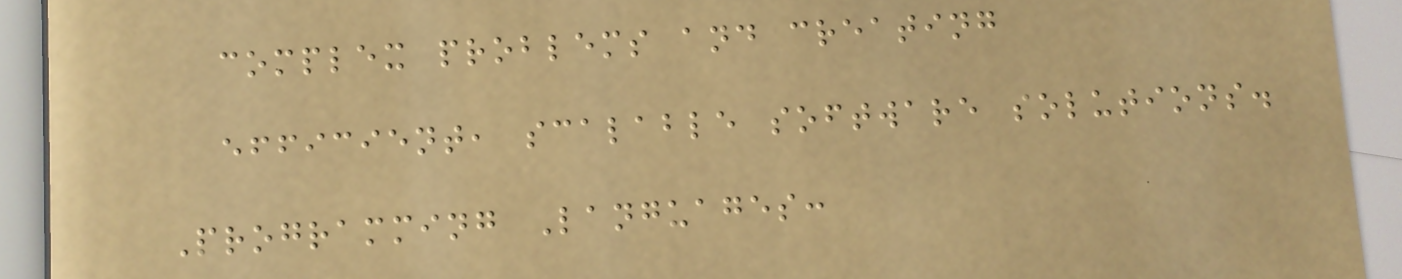complex problems and creating
efficient, scalable software solutions.
Programming Languages:
